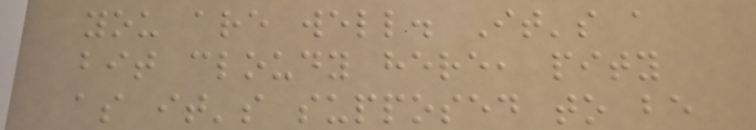you are well. It's a
bit cloudy here, pity
as it's supposed to be
